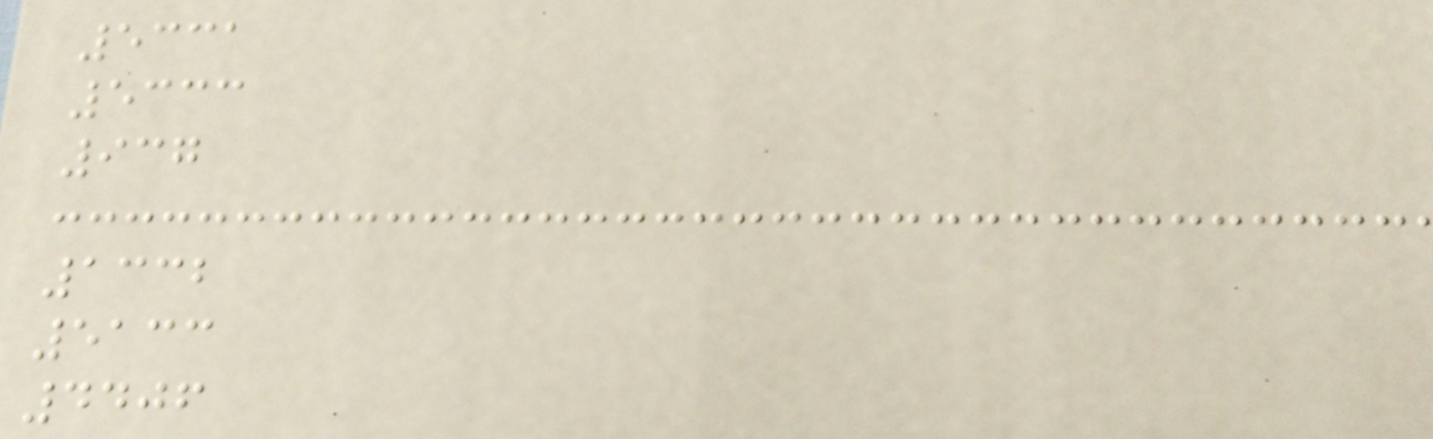5331
5333
937
1332
5133
4406
